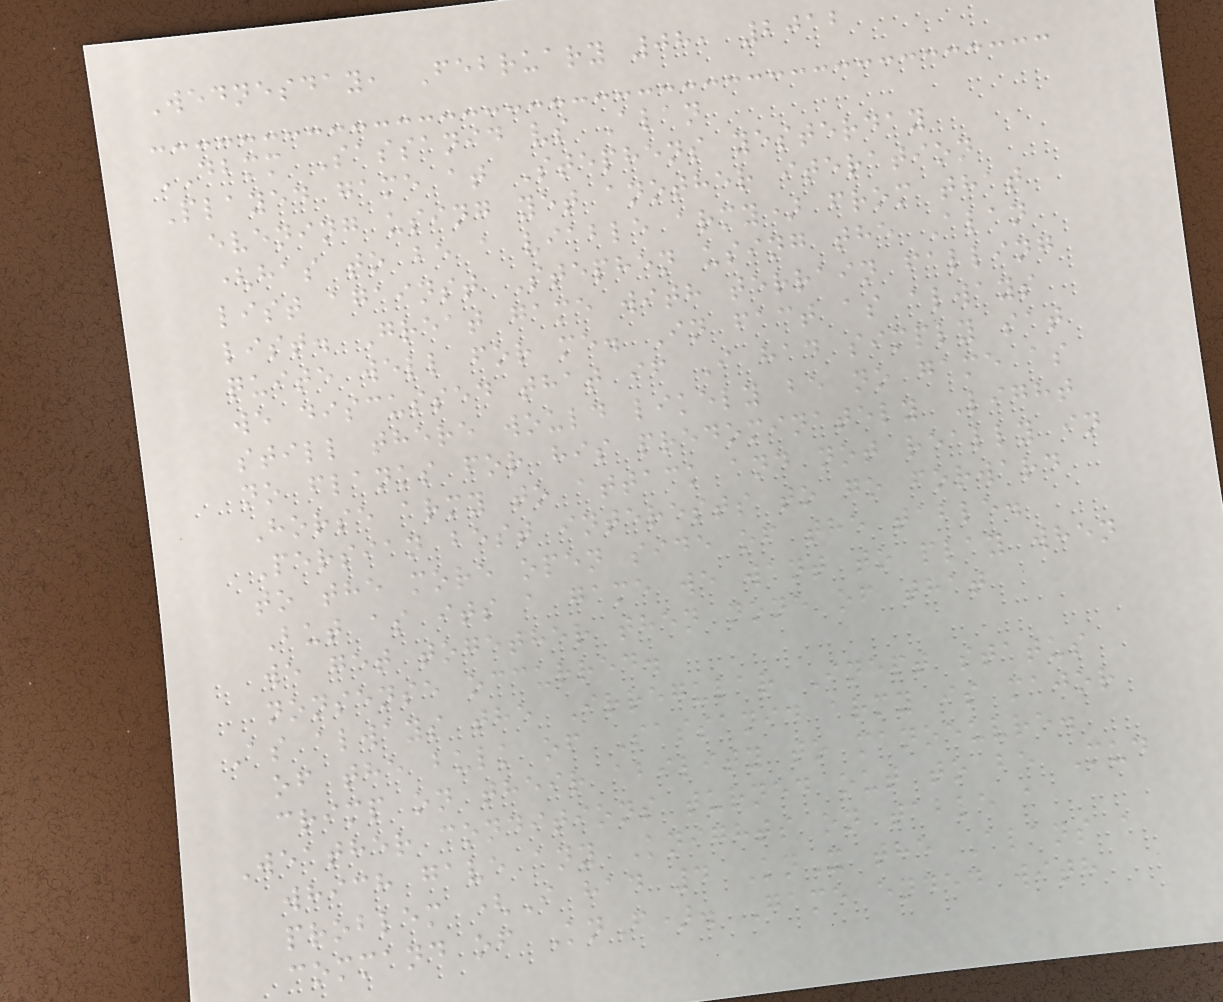Wednesday, February 08, 2012
DBMM Sassanid vs Alan
Played game at Stephens yesterday
evening using yet another iteration
(has to be a viable army) from that
list against Stephen using the Alan
list. Great game with terrain falling
quite well for me. In fact as always
we discussed that if I had simply sat
still there would likely be no game as
no flanks for his predominately Light
Horse army to attack and not really in
Persian best interests to go forward
to the more open side of the table.
But as its a game we want to play when
we get together then none of that
nonsense occurred.
As always the Irregular Inept status
of the bulk of Sassanid army is major
crimp on their ability to manoeuvre.
Weather conditions turned out to be Mud
which gave any Knights on table a
problem (I had 4 KnX the Alans a
command of KnF). Game ended with
